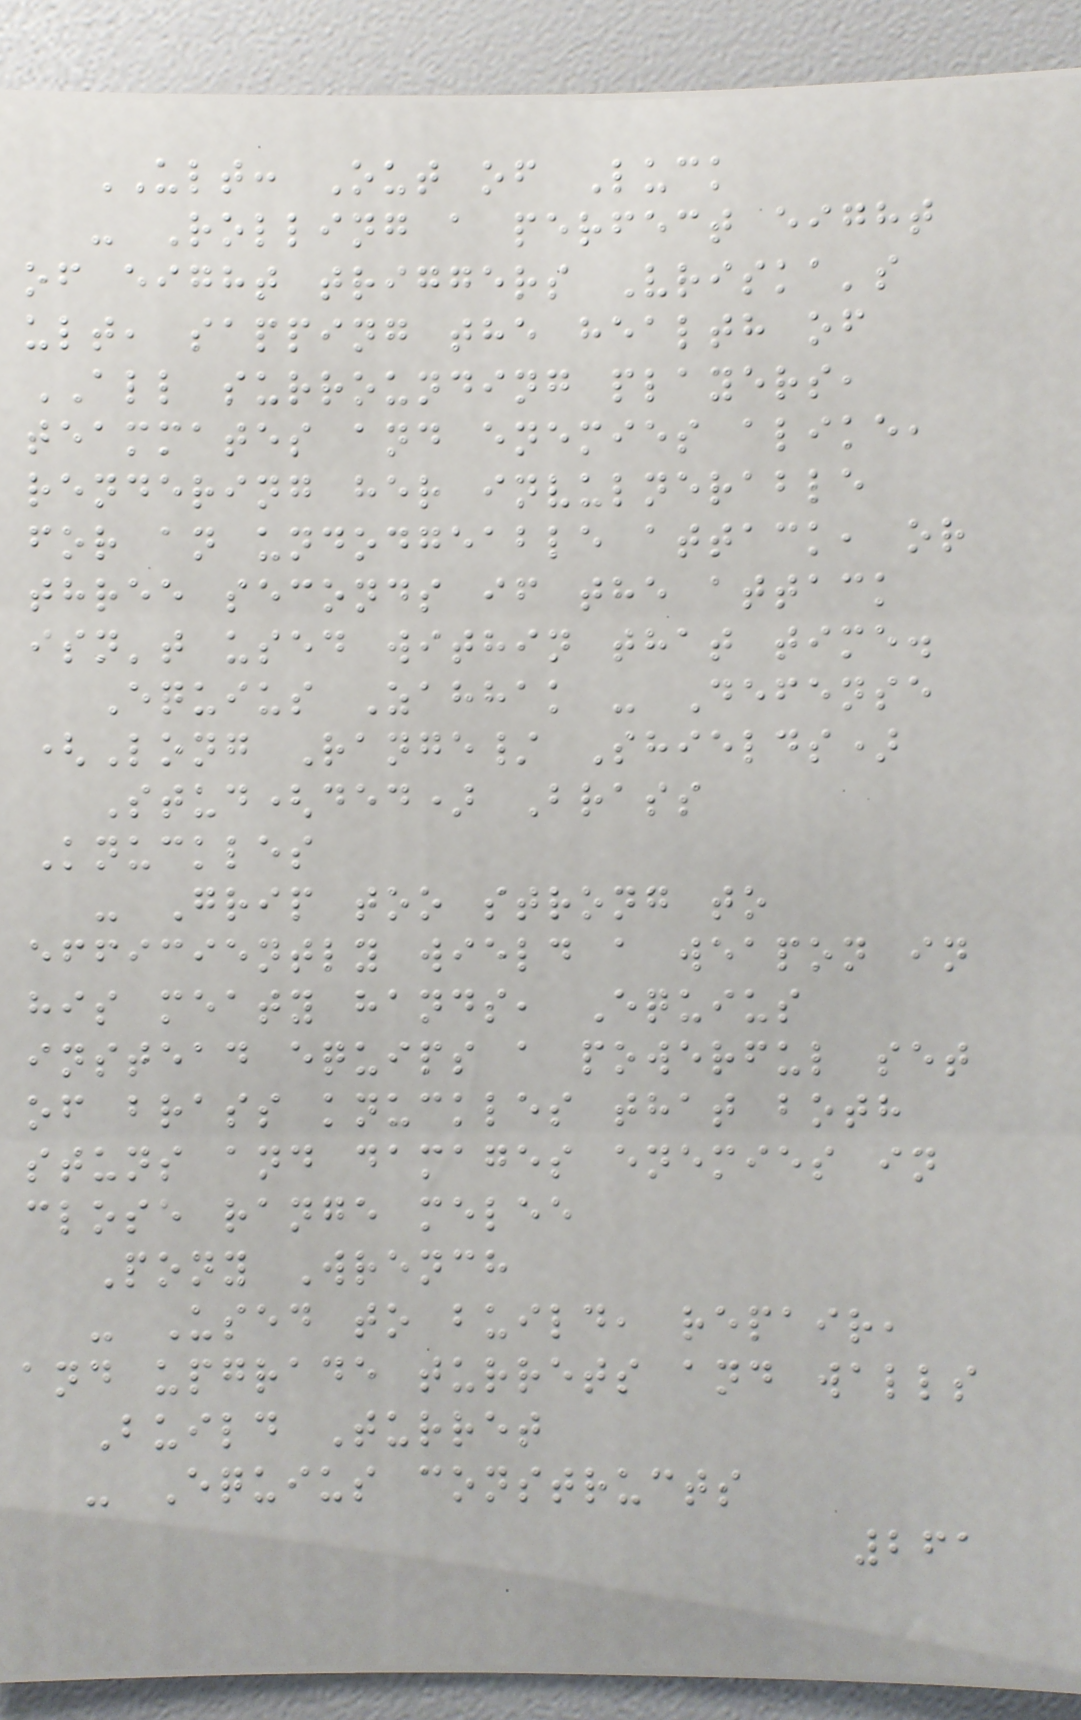ULT: Out of Luck
- Rolling a perfect eight
of eight triggers Vriska's
ult, sapping the health of
ALL surrounding players,
teammates and enemies alike,
rendering her invulnerable
for an undodgeable attack, or
three seconds if the attack
isn't used within that time.
Equius Zahhak - Defense
(Long Range/ Shields)
Stud(ded) Brass
Knuckles
- Grip too strong to
efficiently wield a weapon in
his meaty hands, Equius
instead equips a powerful set
of brass knuckles that both
stuns and damages enemies in
close range melee
Pony Wrench
- Used to build, repair,
and upgrade turrets and walls
Build Turret
- Equius constructs
261
